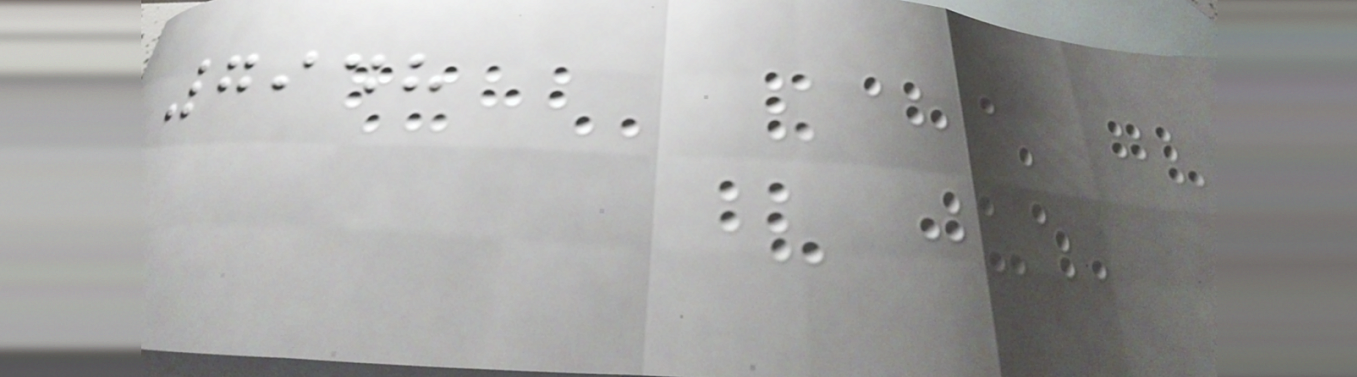7948
